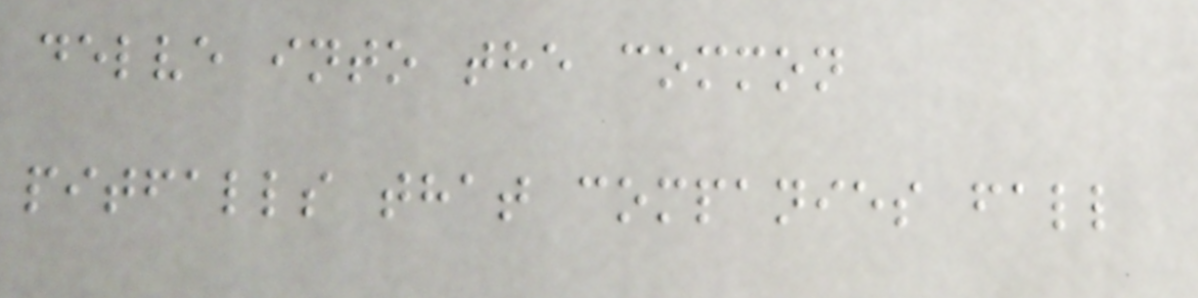delve into the common
pitfalls that companies fall
